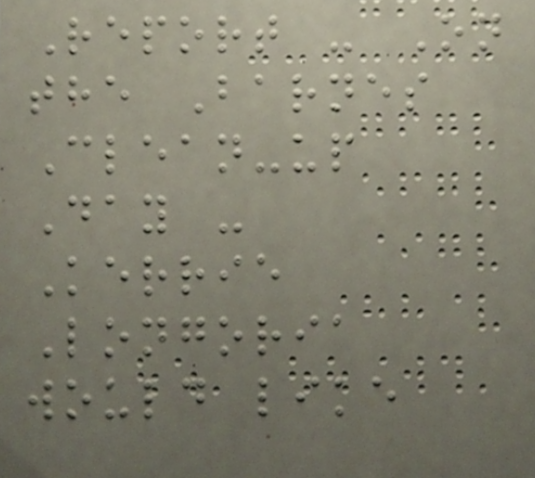Report - On
the Barnes
Clean-up
Day -
Kerrie
Longoria
would like
